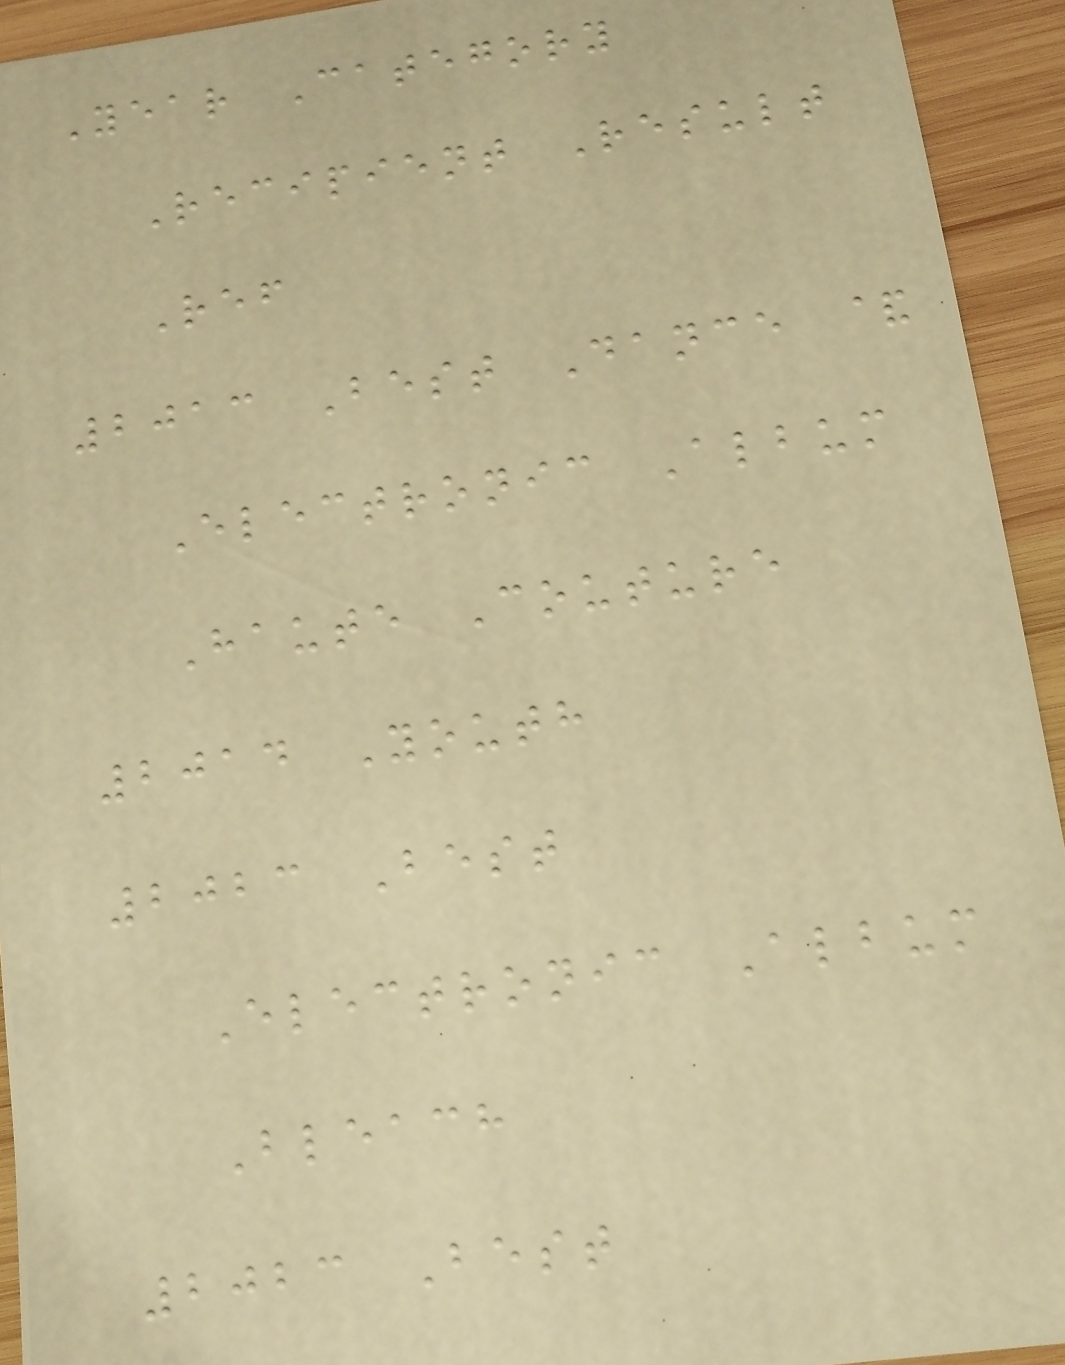Year Category
Recipient Result
Ref
2013 Best Dance &
Electronic Album
Haute Couture
2014 Youth
2023 Best
Electronic Album
Bleach
2023 Best
